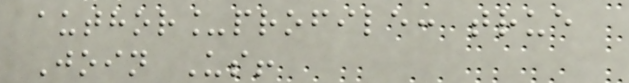author_profile: true
Join Us!
